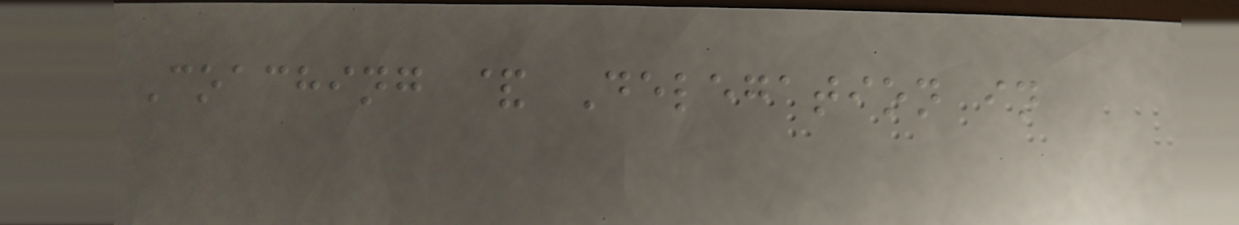Coaching & Delegation in
